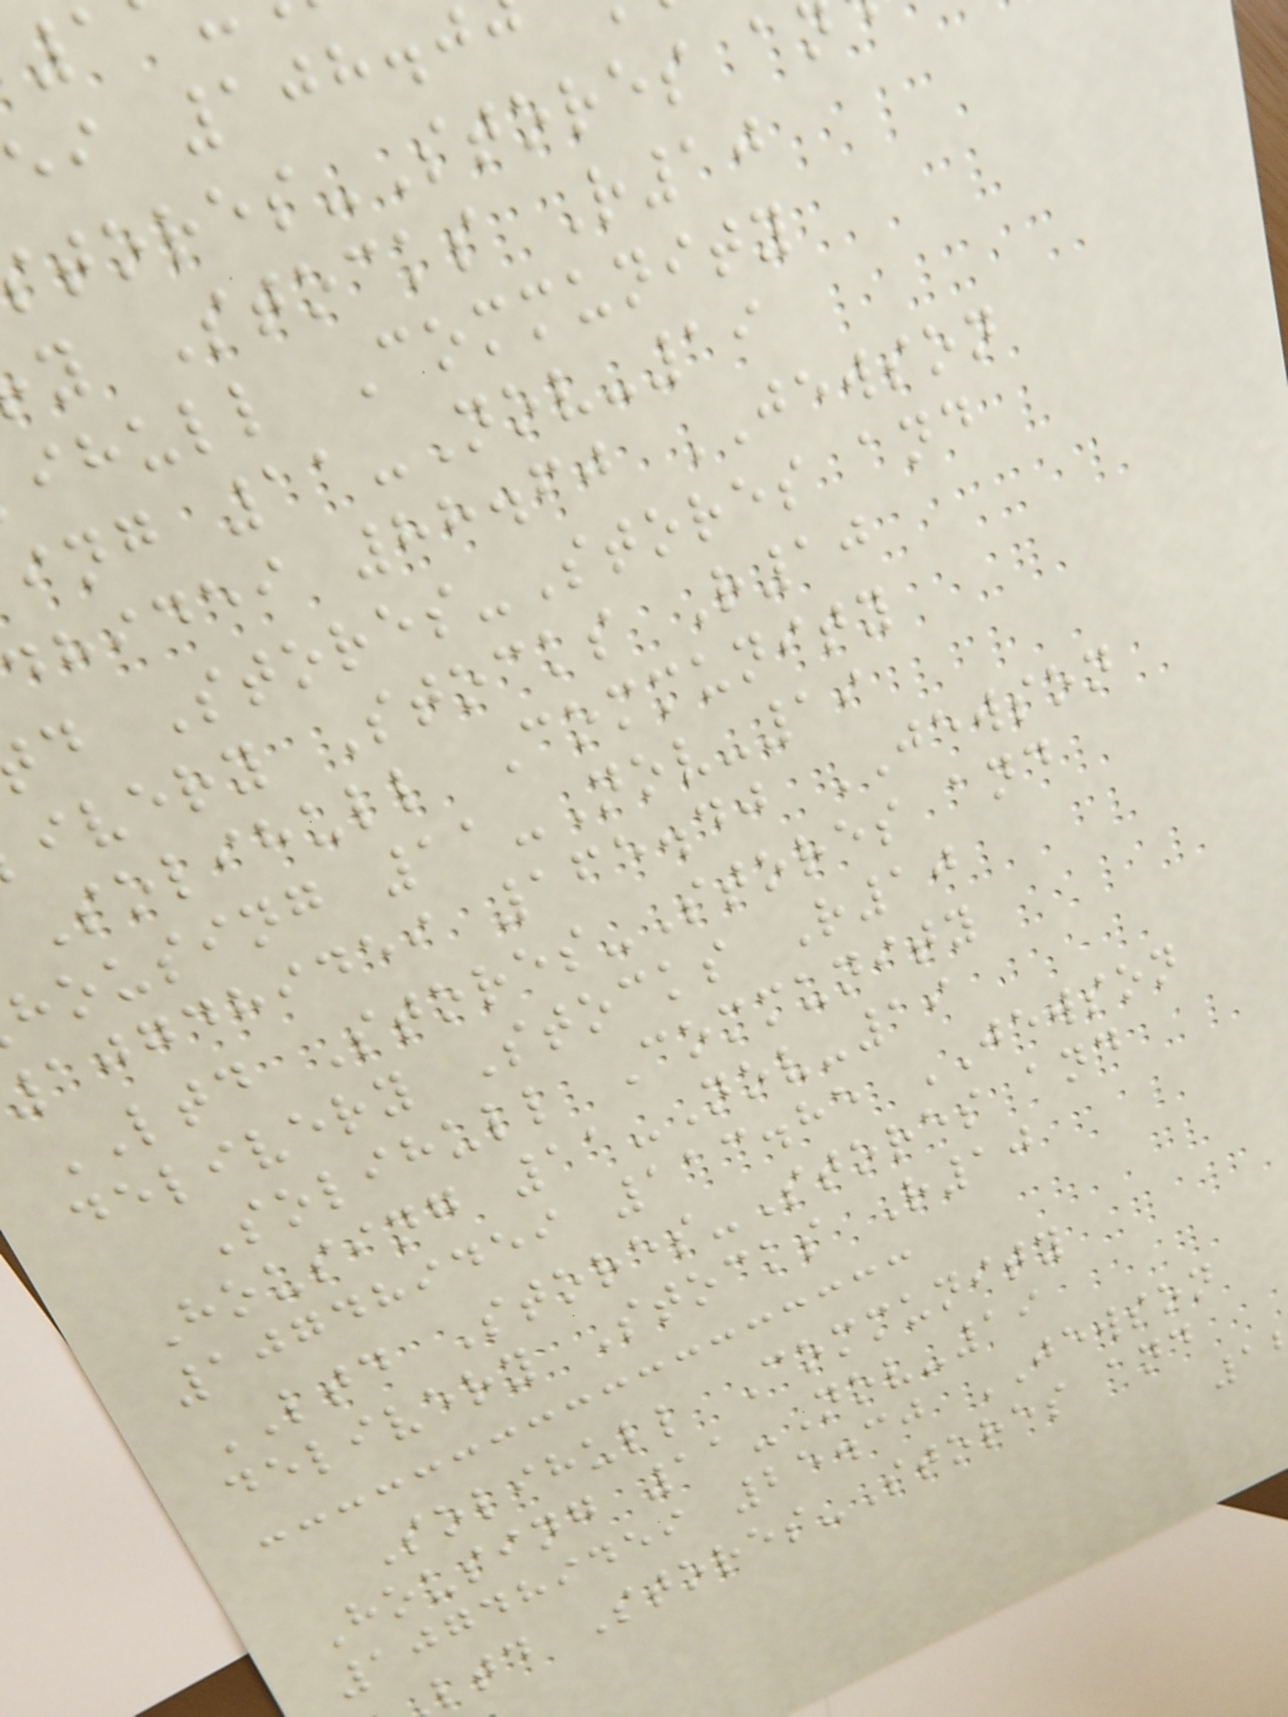ei 108.0
tores-Stores a
y Stocks R10
ihull Community
ing 11-Nov-19
dhidei 88.60 JEWSON
d Stores-Stores and
ivery Stocks R10
Solihull Community
housing 11-Nov-19
ajgdhidei 165.40 JEWSON
LTD Stores-Stores and
delivery Stocks R10
Solihull Community
Housing 11-Nov-19
107489459 113.85 JEWSON
LTD Stores-Stores and
delivery Stocks R10
Solihull Community
Housing 11-Nov-19
107489459 25.30 JEWSON
ltd Stores-Stores and
